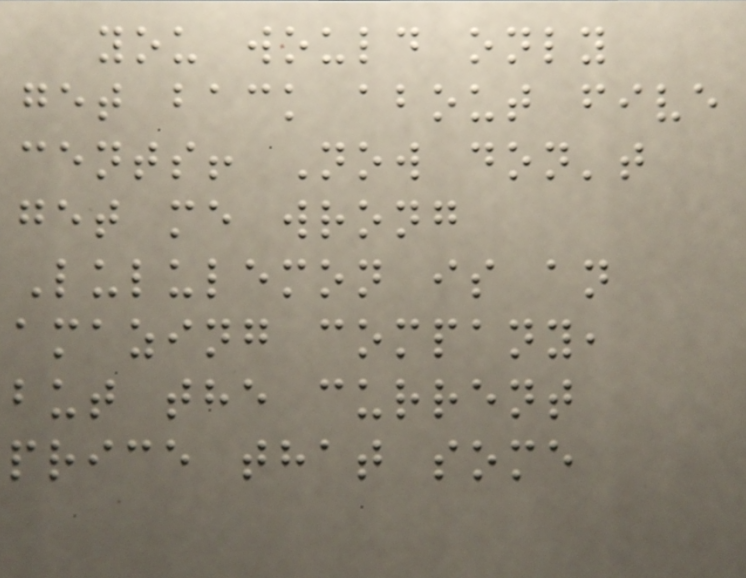you would only
get back about five
cents! Now don't
get me wrong
Lululemon is an
amazing company,
but the current
price that some
